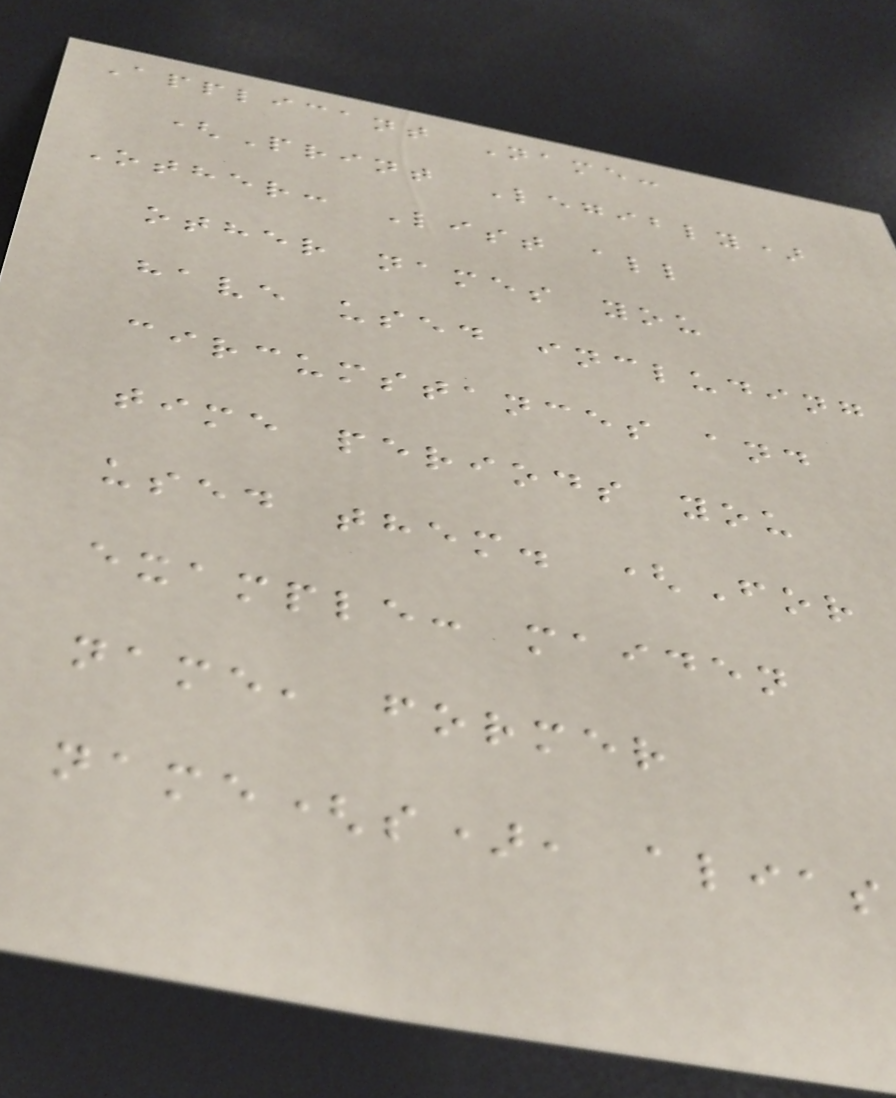Applicant Name:
(Print Legibly)
Other: List all
other names you
have used including
circumstances and
time periods you
used them. (For
example: maiden
name, former
name(s), alias
